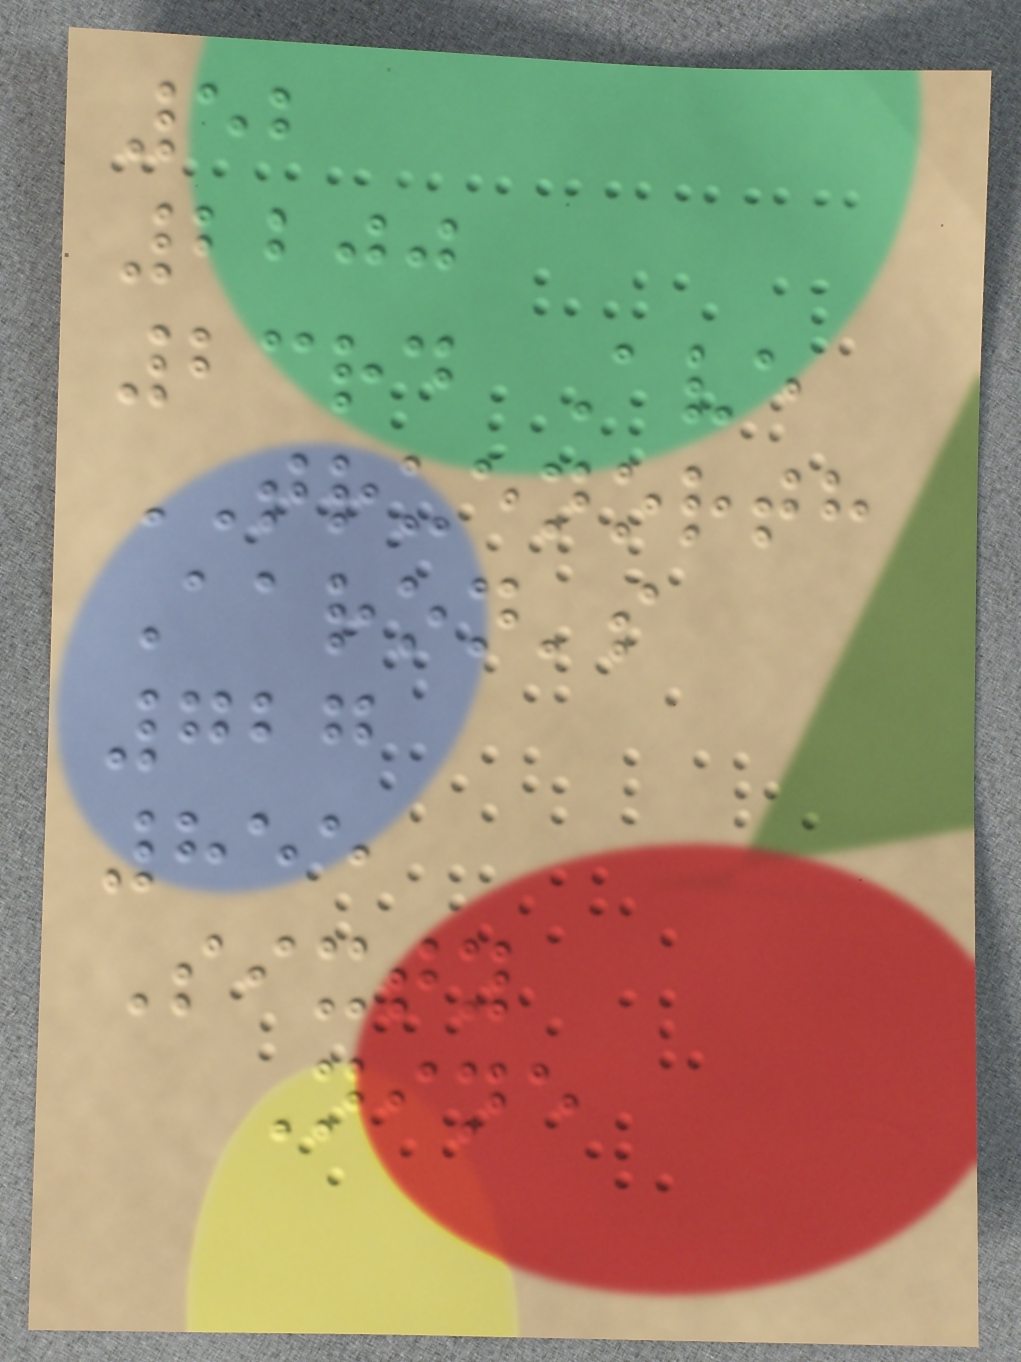52
2200
23rd Ave
TRUENORTH
Aaron's
727
855
Sixty
Nine
